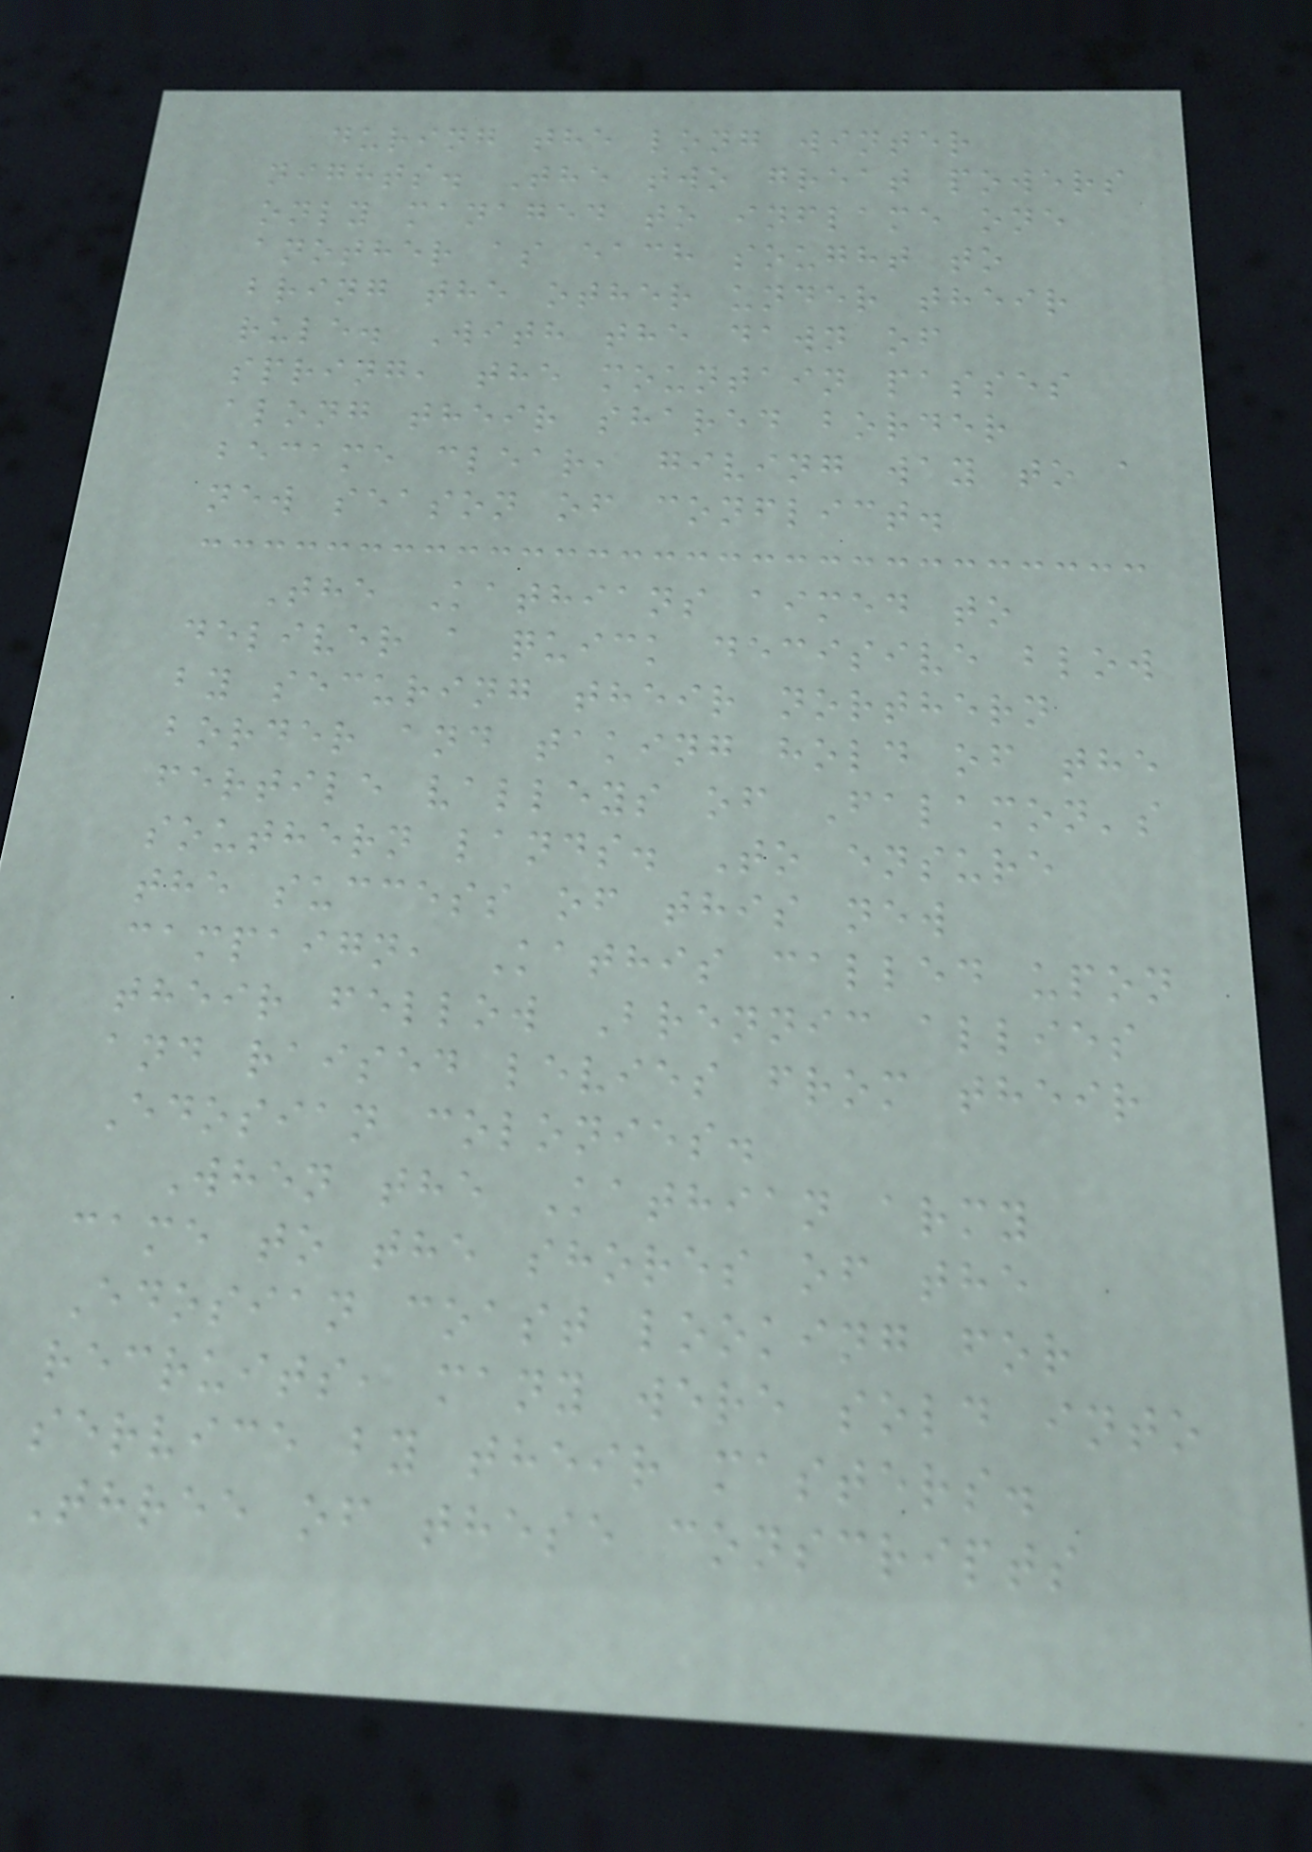during the long winter
nights. The two great powers
only managed to inflame one
another as each sought to
bring the other under their
rule. With the dawn of
spring, the mountain passes
along their shared border
became clear, giving way to a
new season of conflict.
The Kathians aimed to
deliver a quick decisive blow
by securing their northern
border and taking hold of the
fertile valleys of Falamon's
southern lands. To ensure
the success of this new
campaign, Kathis called upon
their fellow Brennic allies
and raised levies from their
Edosian colonies.
When the Kathian army
came to the shores of the
Edosian coast looking for
recruits, many were sold into
service by their masters.
Three of these conscripts
